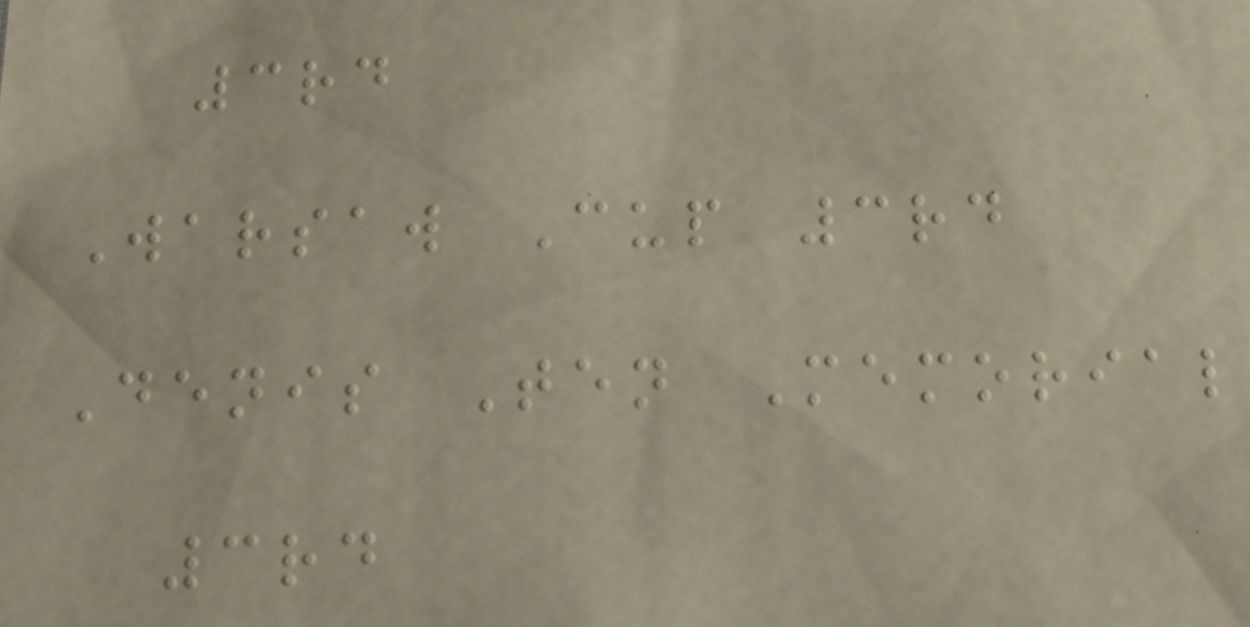3rd
Warsaw Cup 3rd
Denis Ten Memorial
3rd
